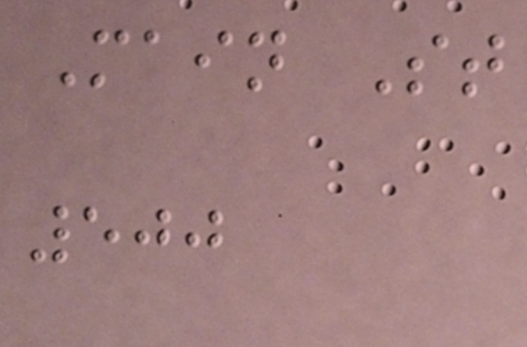Main St
500
